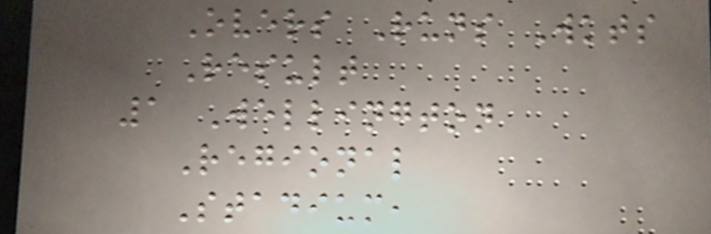Overs Runs Wkts
Result
1 Wellington
Regional
Stadium,
